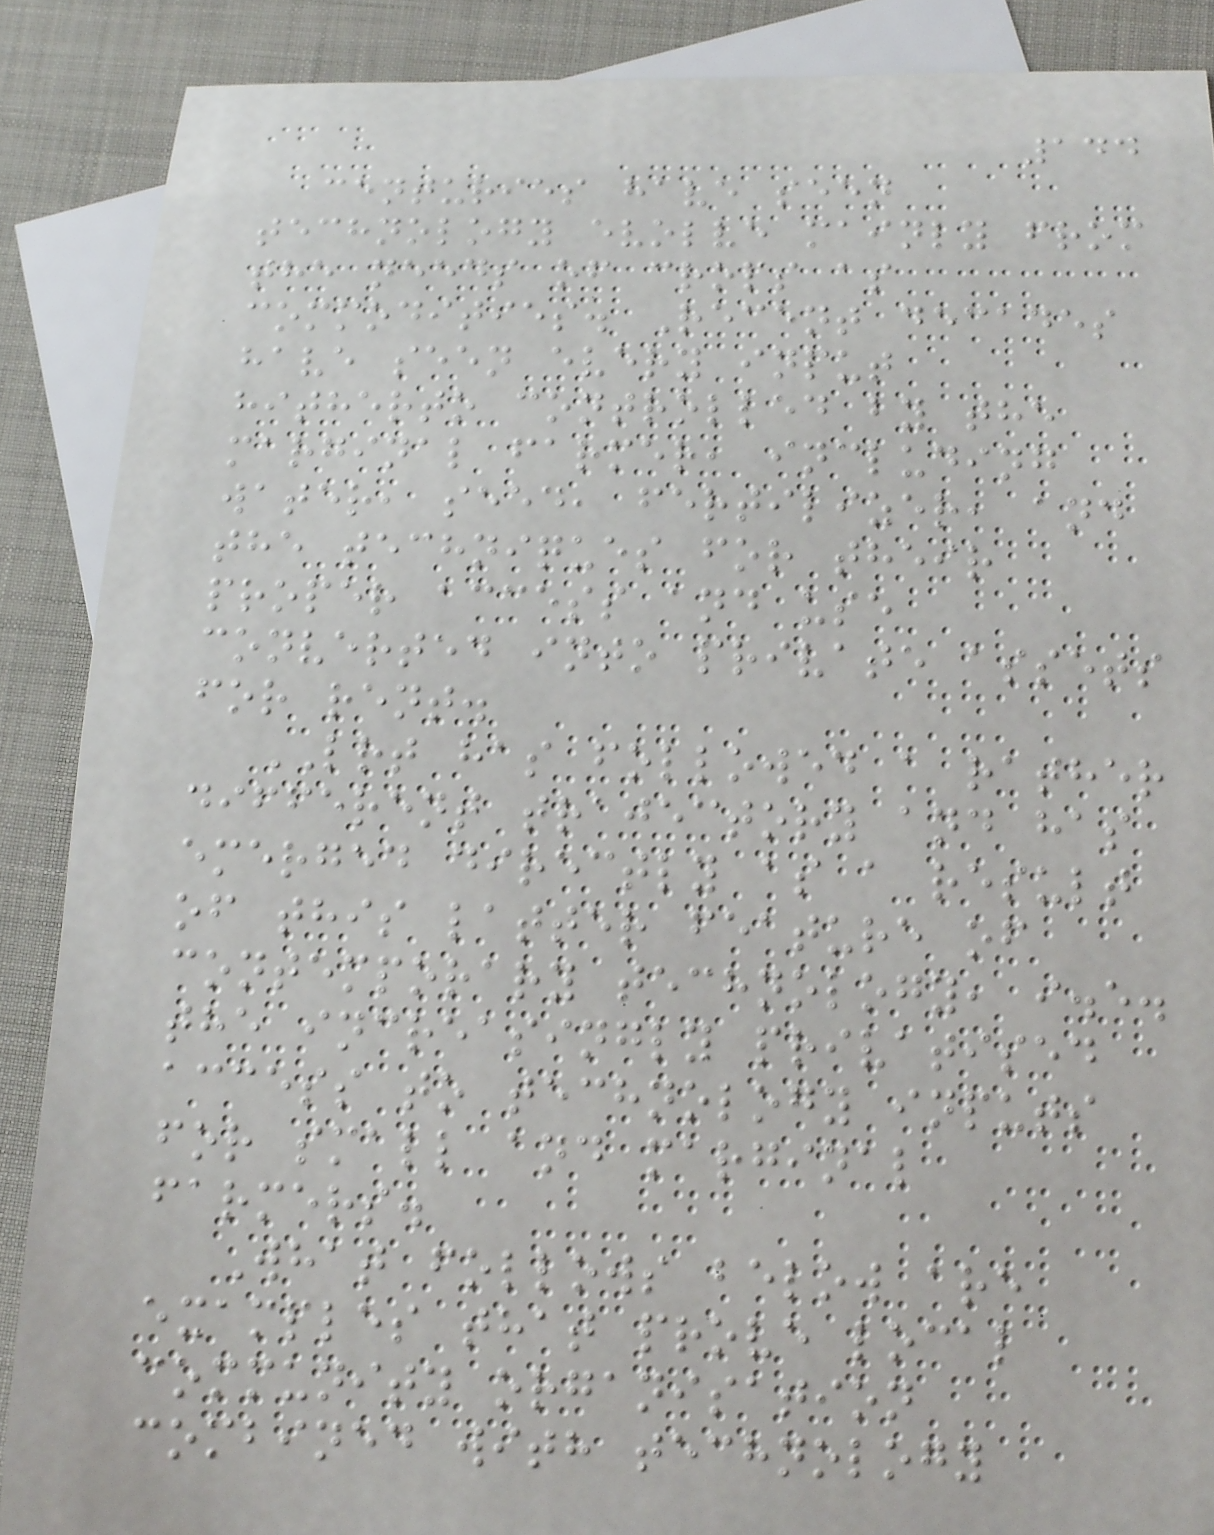144
centuries have seen
technology evolve mainly from
the needs of crops as
commodities. Recent decades
have seen every input
hitherto controlled by the
marginal farmer, including
water, seed, fertilizer, and
the techniques for their
proper access and use
converted into private assets
for rent.
LRT has followed a rather
different trajectory and has
emerged directly as a result
of this latter feature of
contemporary technology, i.e.
the increasingly privatised
access to technology inputs
for small and marginal
farmers.
What follows below are
examples that prove local
community organisation
combined with technology
